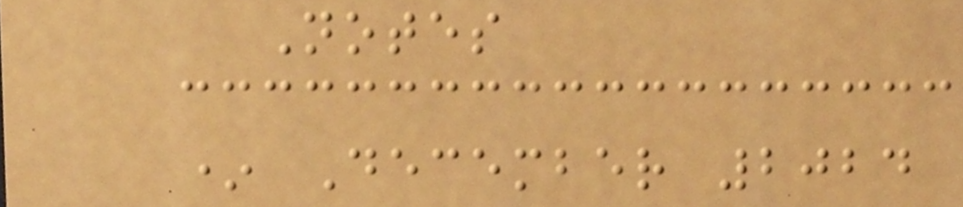Notes
* December 2024
